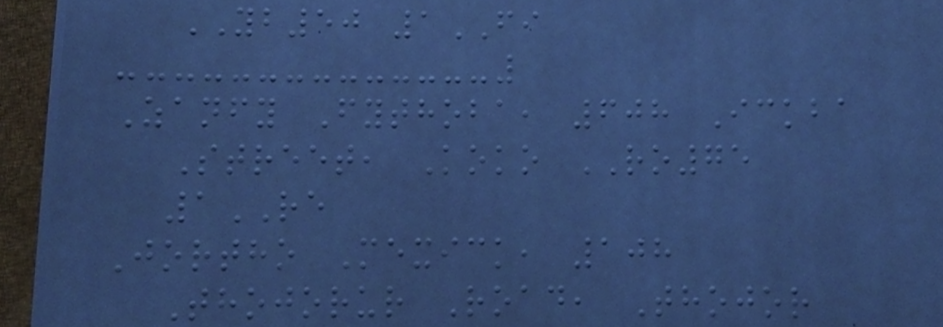YB50 1FI
Zanfy Fythoba, 608 Ickba
Street, Koko RO75
1RE
Jortho Mexick, 108
Thojorur Road, Thojor
